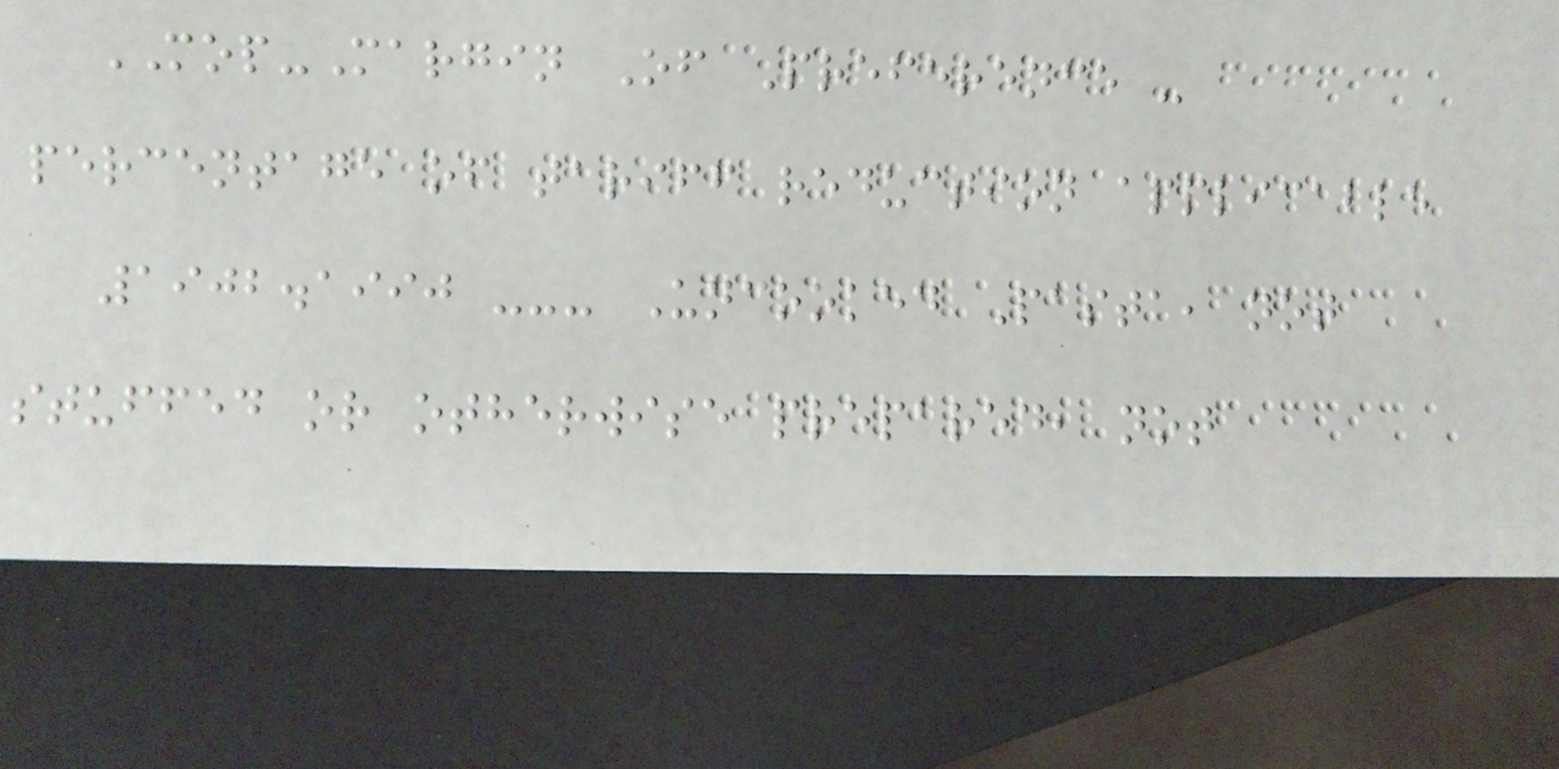MOP-Margin Of Preference -
percentage of tariff reduction applicable
1902.1990 --- Uncooked Pasta, not
stuffed or otherwise prepared, not
